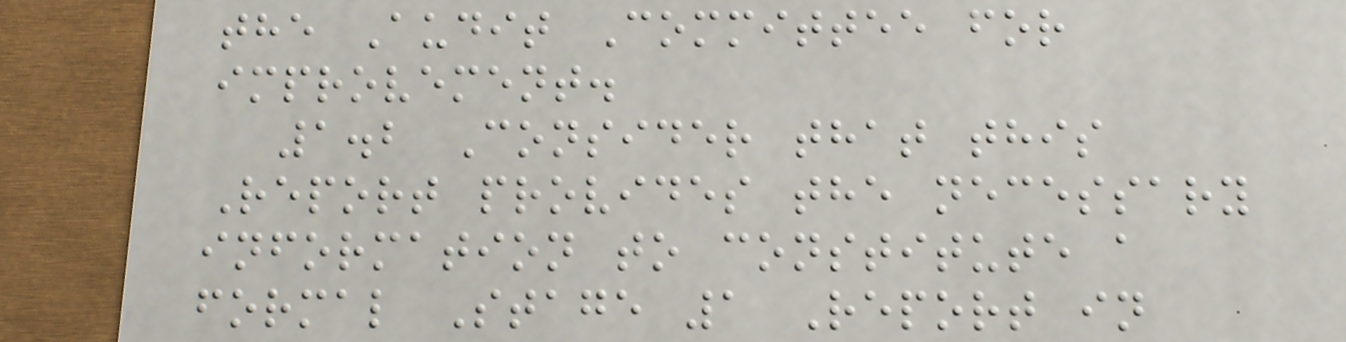the Audit Committee for
improvement.
1.2 Consider that this
Report provides the necessary
information to constitute a
formal Stage 1 Report in
